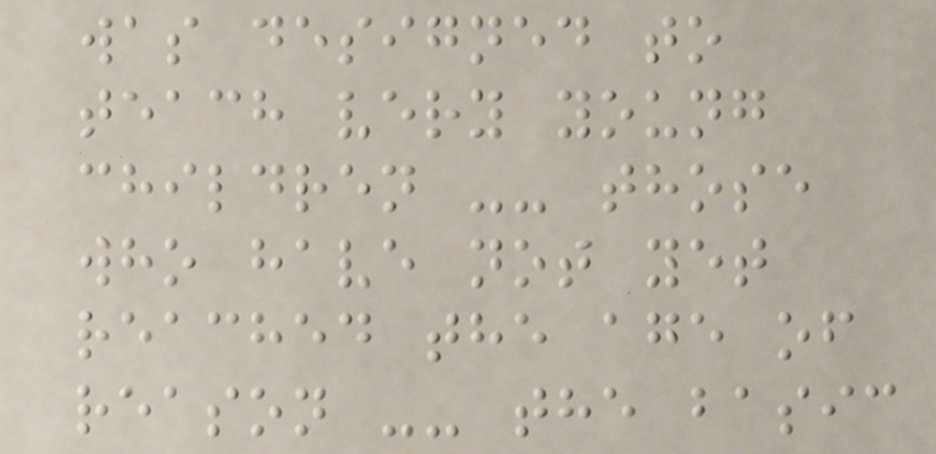was designed to
teach very young
children -- those
who have not yet
reached the age of
reason -- the basic
